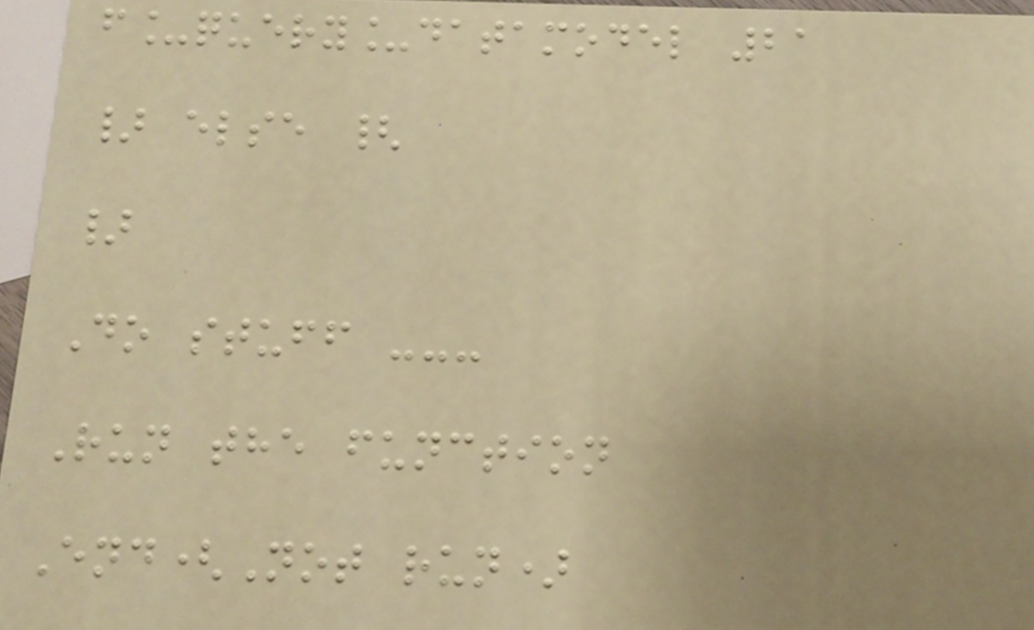f_query_datamodel 21
} else {
}
Do stuff ---
Run the function
End(Not run)
